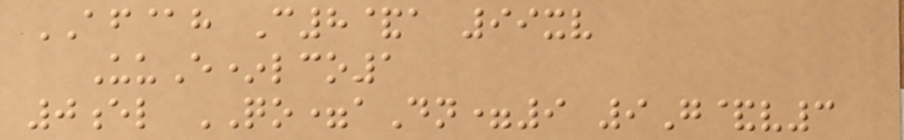AF@h C8&a 99xv
UuE*lco1
0el QO=aDn=9 9G&v3
